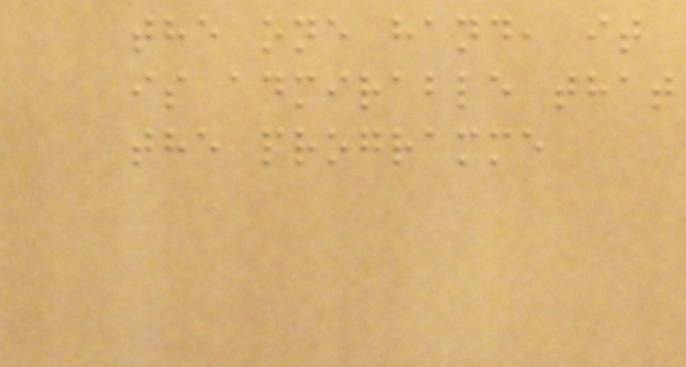the one hand, it
is admirable that
the programme
